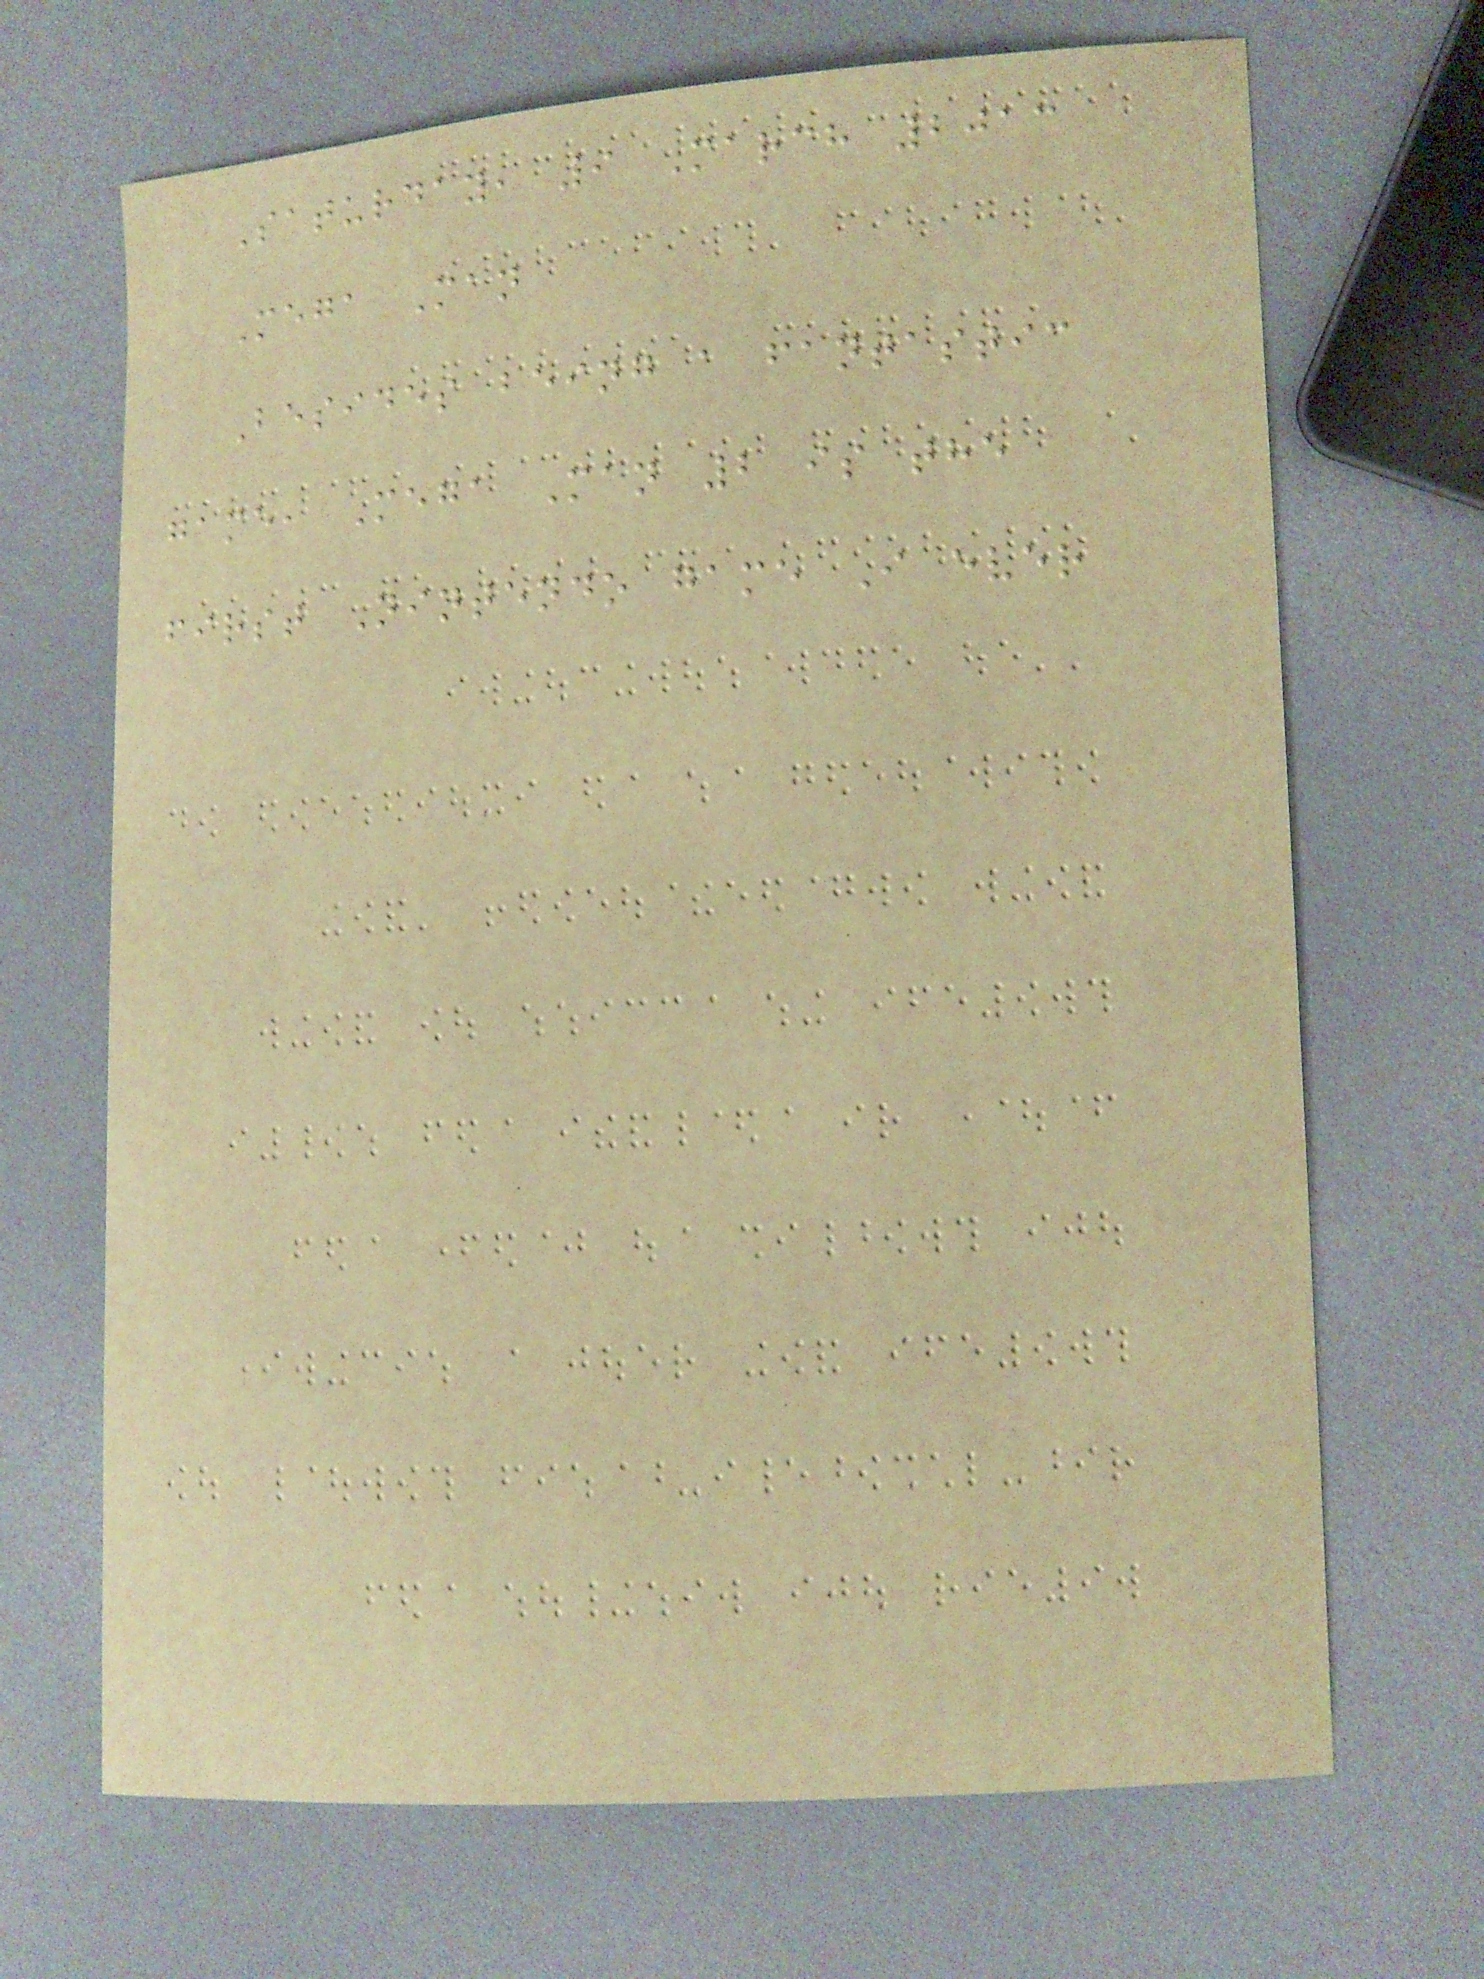Saturday, 9 March 2013
Mega Man
Besides being a fantastic
game, Mega Man 2 is the
first Nintendo game I ever
